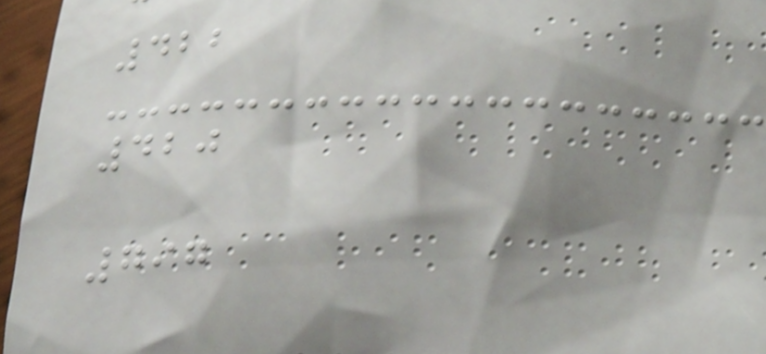422
420
797
